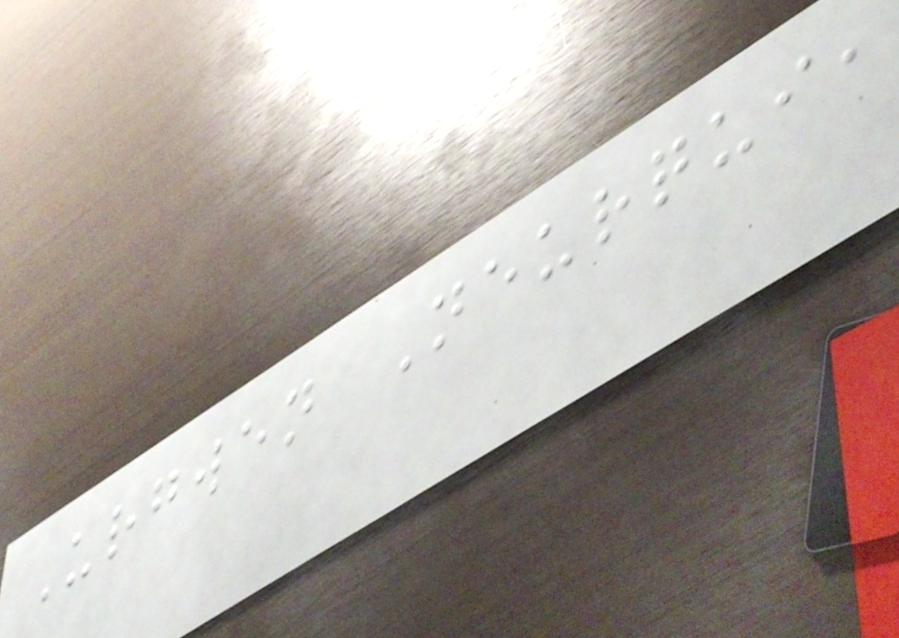Urgwen Neurqui,
